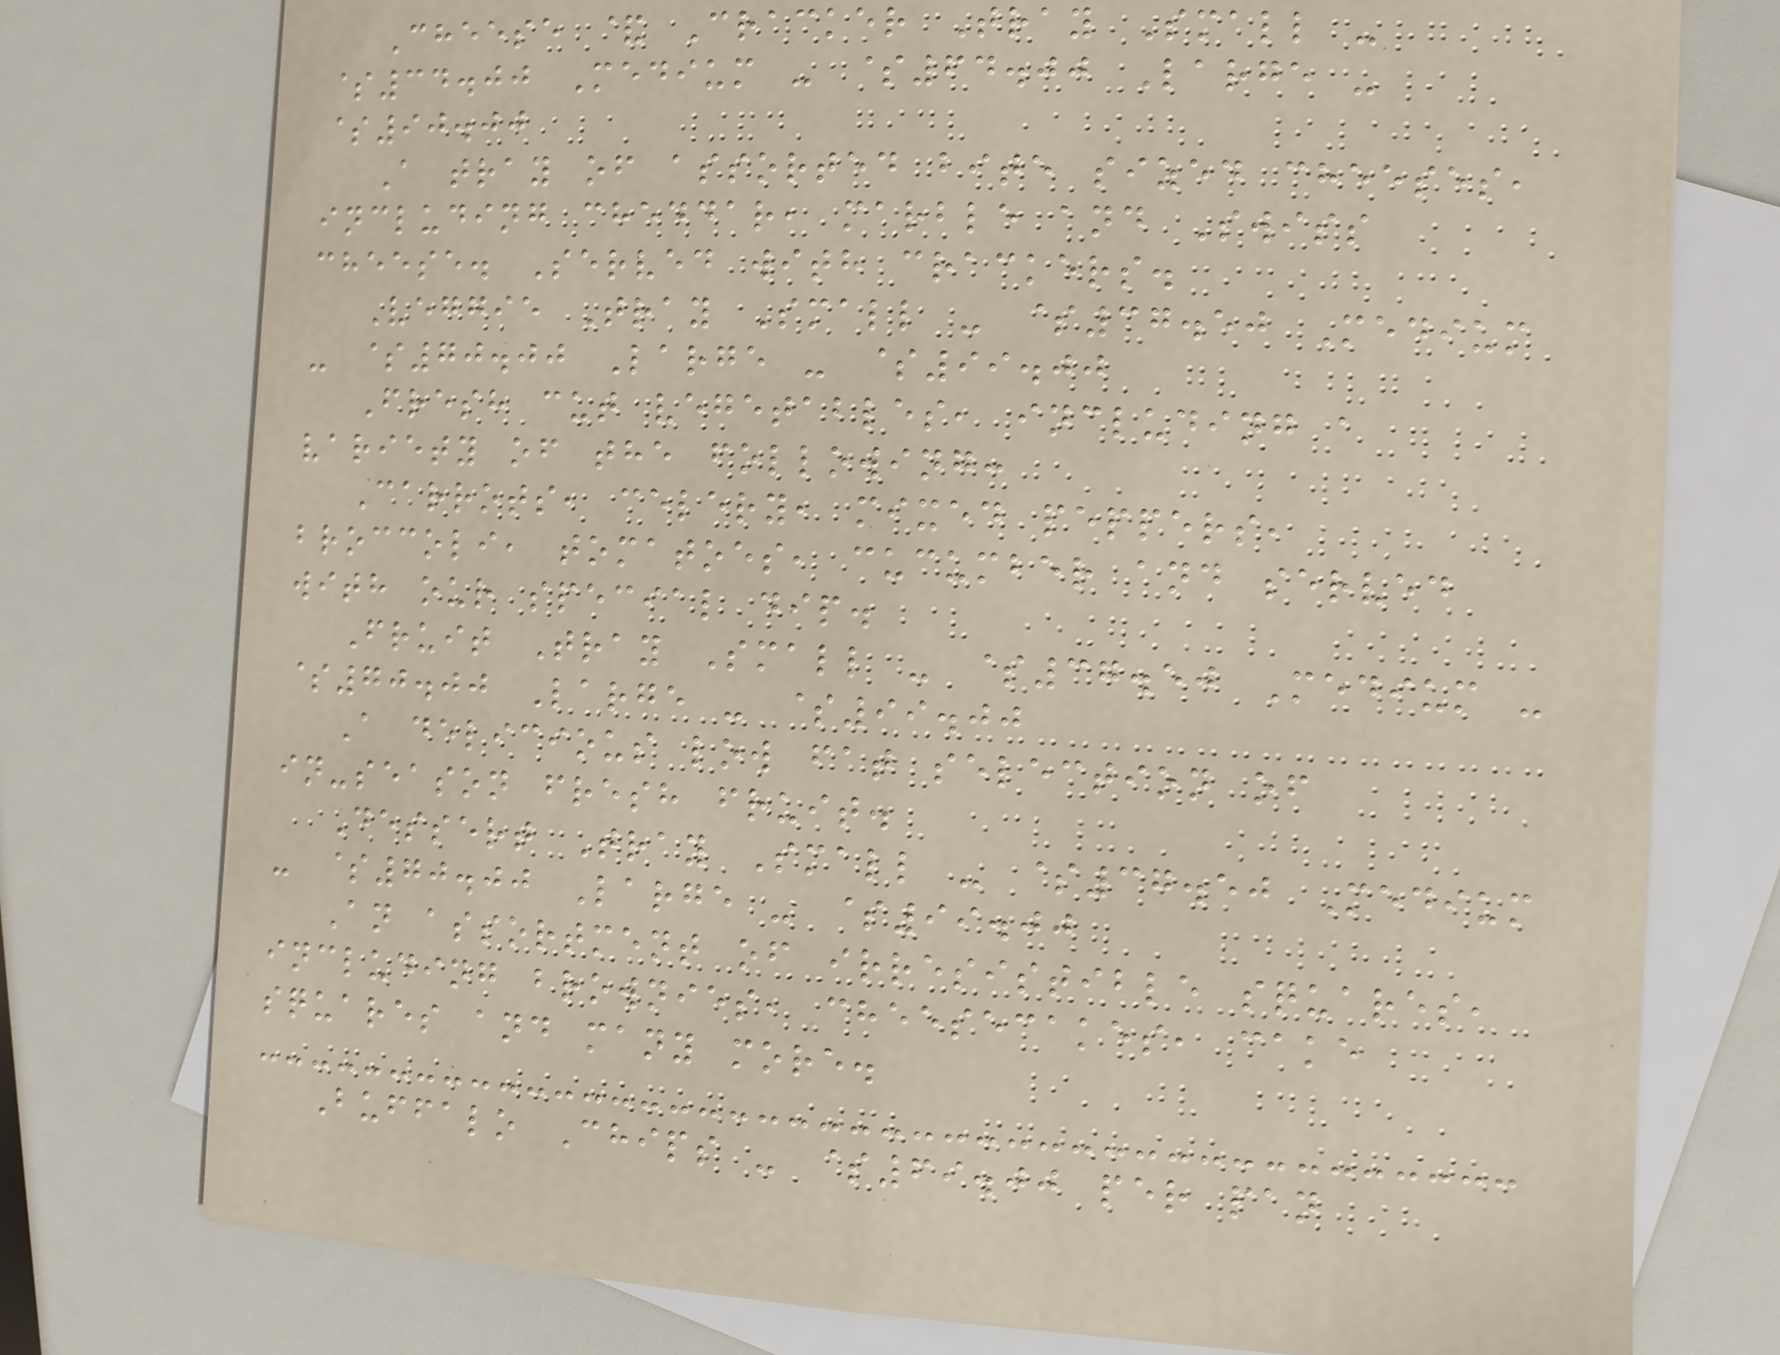Cheese & Cracker Tray Small -
$34.00 Medium - $64.00 Large -
$90.00
A tray of assorted bite sized cheeses,
including cheddar, marble and Swiss
cheese. Served with crackers.
Veggie Tray Small - $37.50 Medium
- $70.00 Large - $99.00
Fresh cut vegetables, including a
variety of the following:
Carrots, celery, mixed peppers,
broccoli, tomatoes, cucumber and served
with our special dip.
Fruit Tray Small - $37.50 Medium -
$70.00 Large - $99.00
A delicious low fat selection of
in-season fresh fruit.
Dessert Tray Small - $37.50 Medium
- $70.00 Large - $99.00
An assortment of irresistible squares,
including brownies, cheesecakes, cake
squares and many more.
Buffalo Chips - $69.00 per pan
